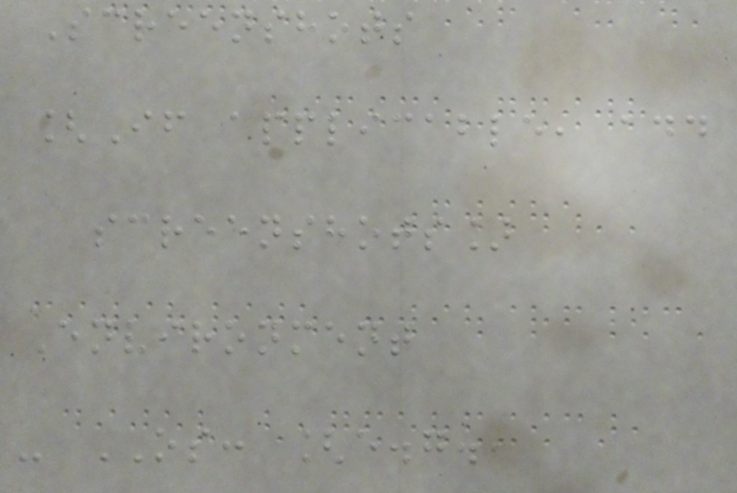Screenshots
[If applicable, add
screenshots]
Environment
- OS: [e.g.,
